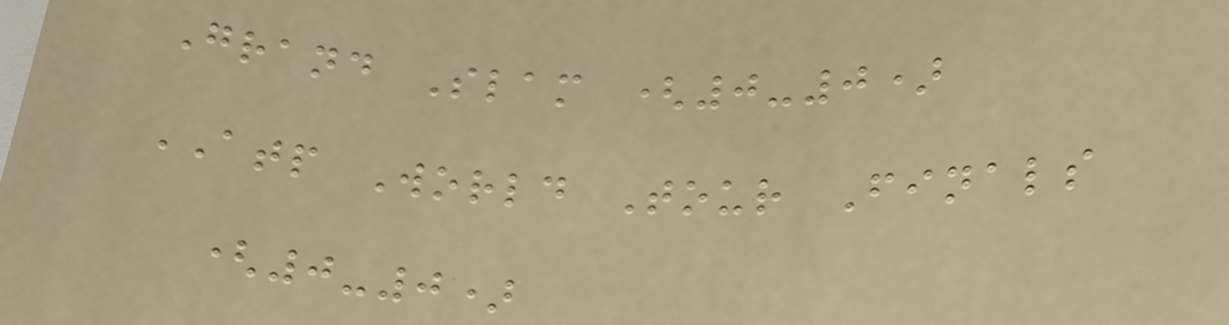Grand Slam (0-0)
ATP World Tour Finals
(0-0)
